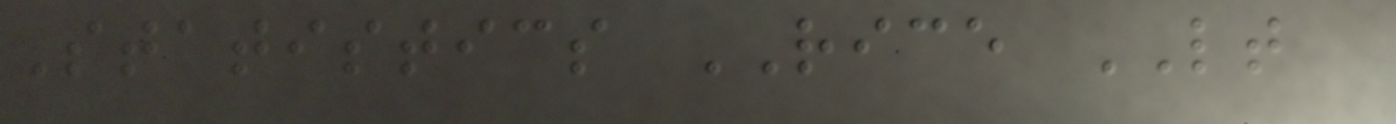Statistics RICE LT
